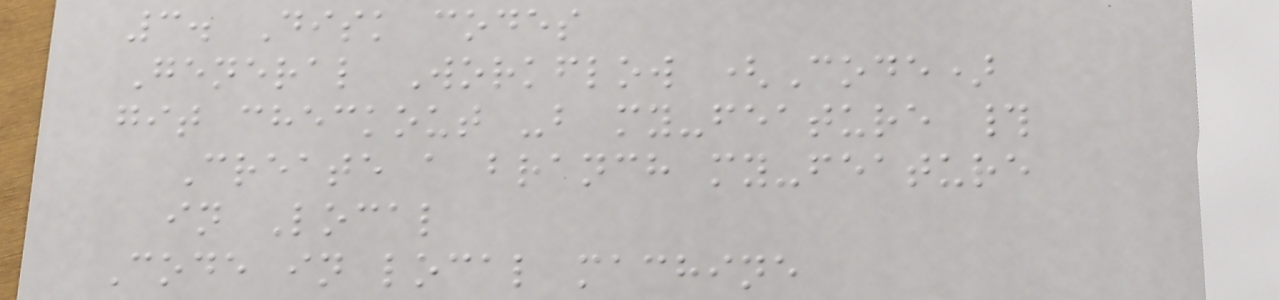3. Disk codes
General Workflow (Code)
git checkout -b my-feature #
Create a branch my-feature
in Local
Code in local machine
